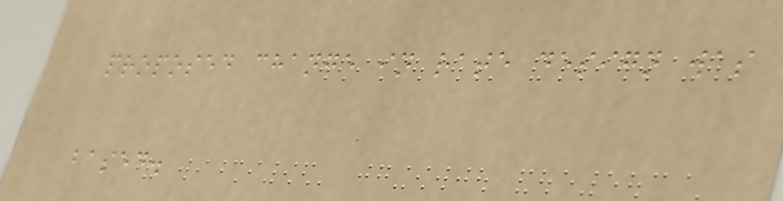proposed change in rate design was
based.
